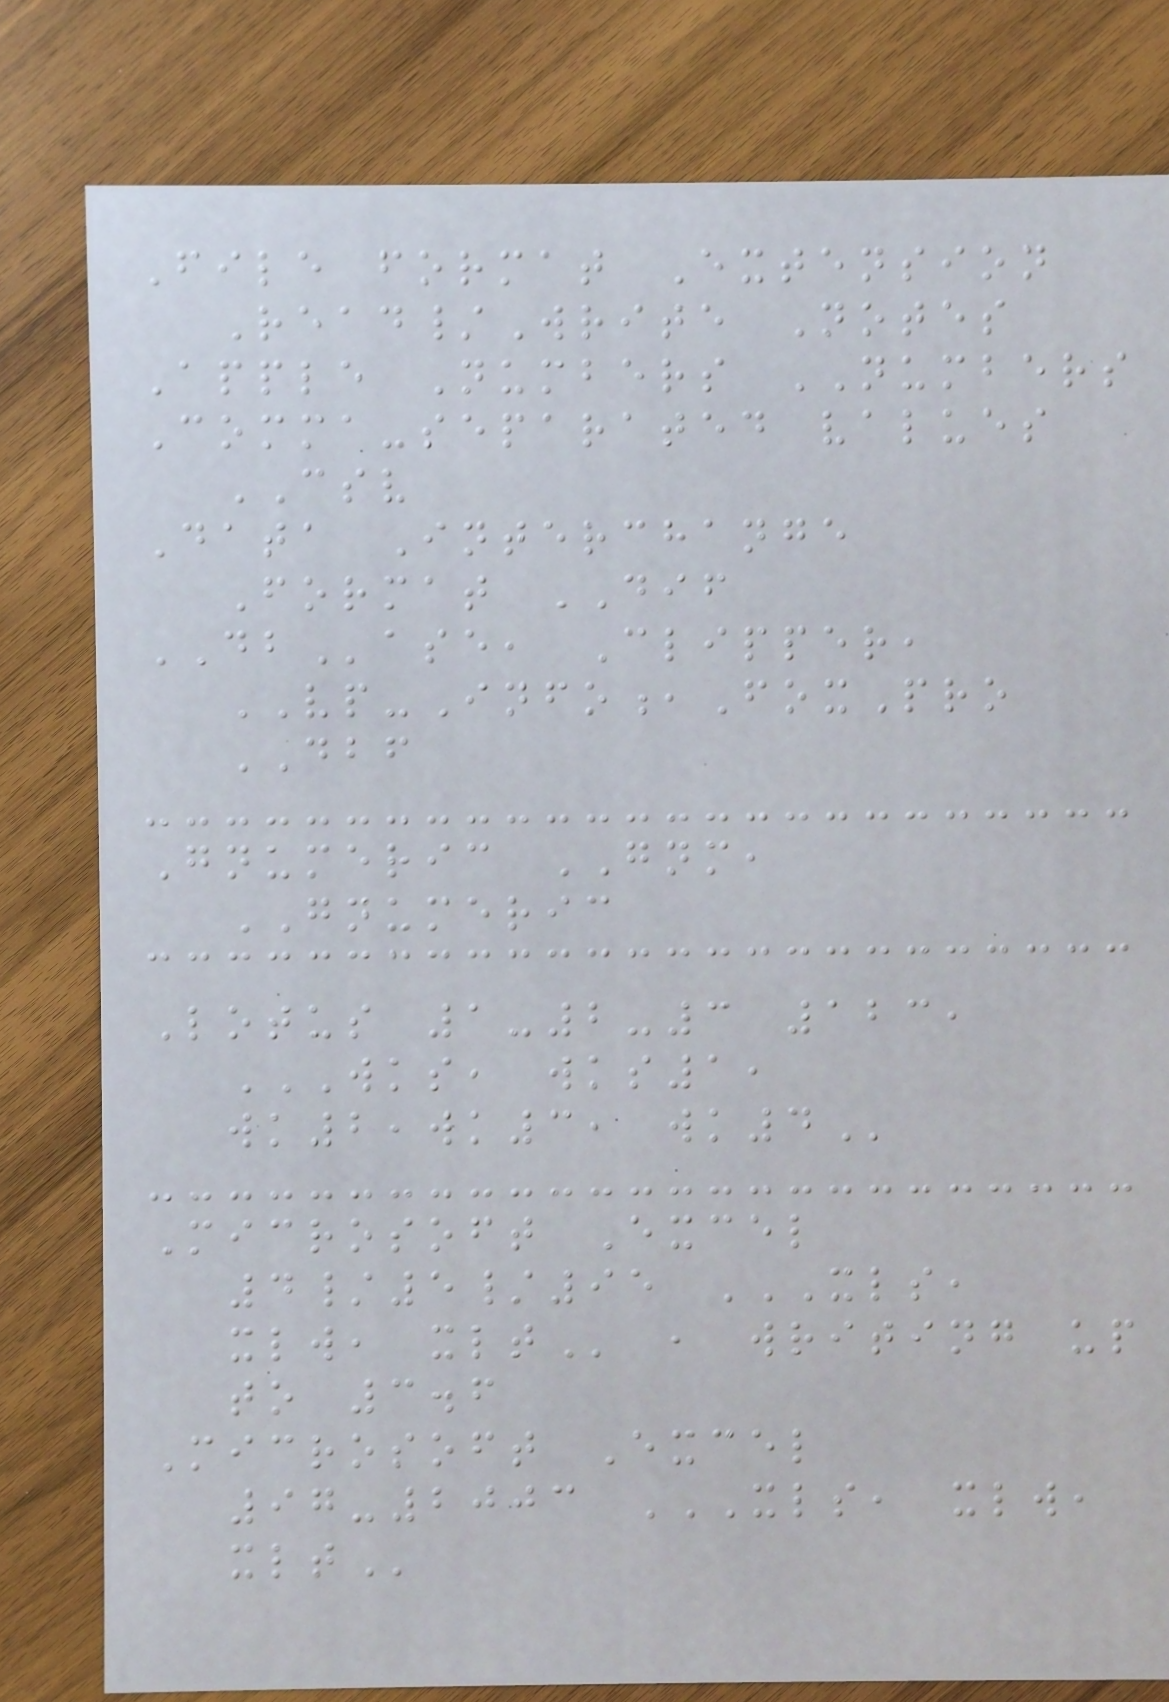File format Extension
Read/Write Notes
Apple Numbers NUMBERS
Comma-separated values
CSV
Data Interchange
Format DIF
DBase, Clipper,
VP-Info,FoxPro
DBF
Gnumeric GNM,
GNUMERIC
Lotus 1-2-3 123,
WKS, WKS1,
WK2,WK3, WK4
Microsoft Excel
4/5/95 XLS,
XLW, XLT , writing up
to 3.6
Microsoft Excel
97-2003 XLS, XLW,
XLT
